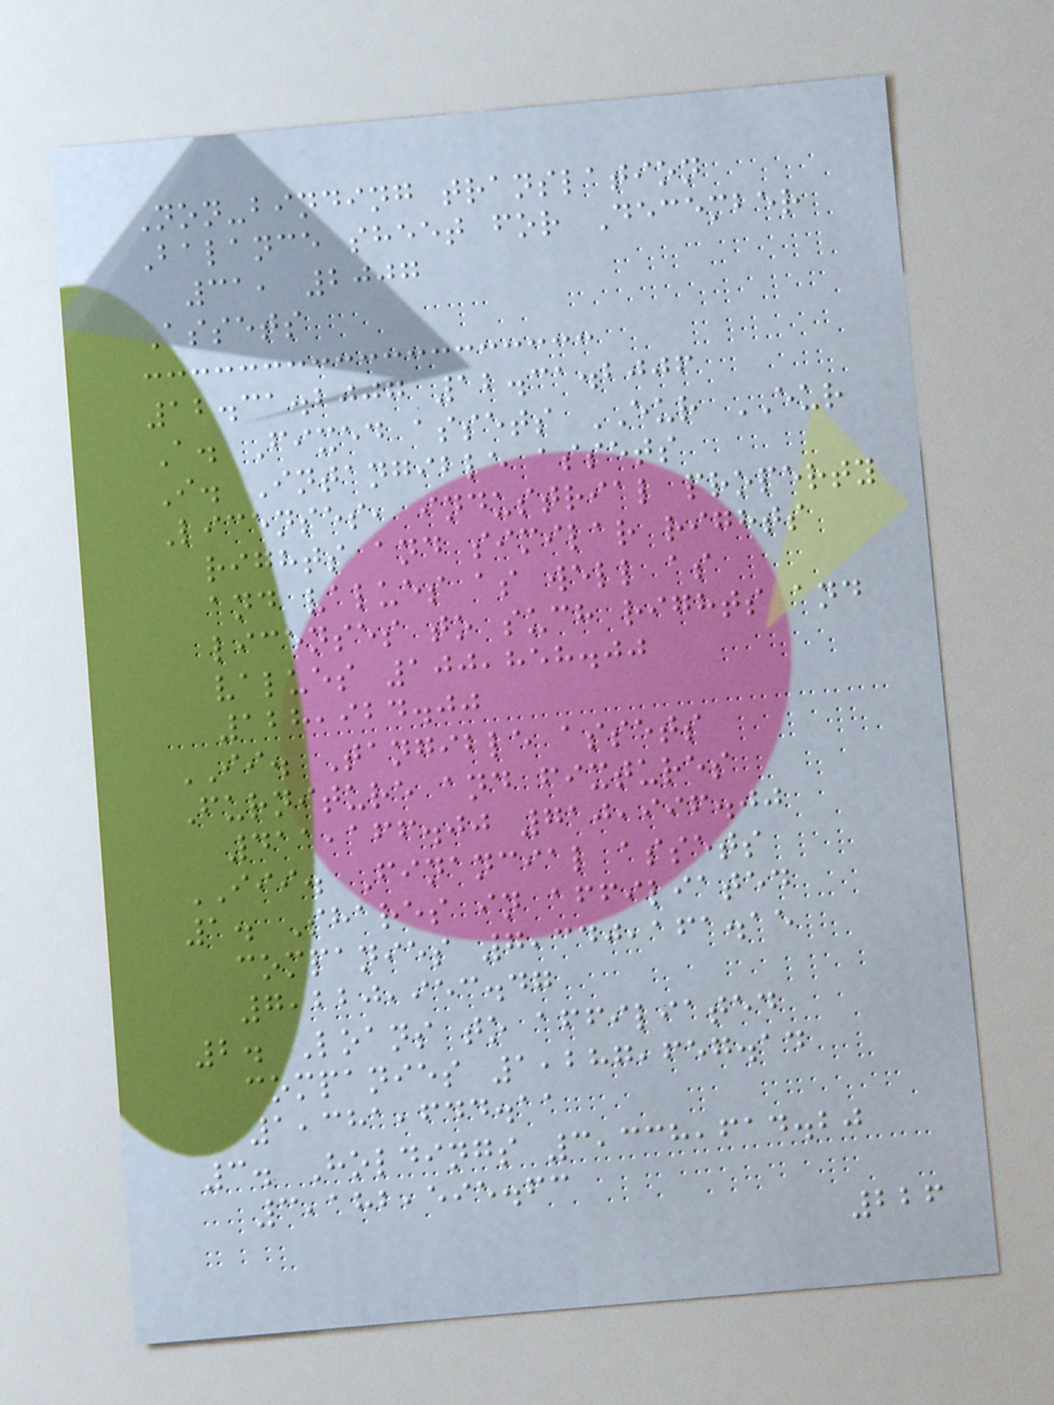Non-binding translation
Balance sheet for December
31, 2007
Assets
12.31.2007 12.31.2006
A. Fixed assets EUR EUR
I. Intangible assets
Licenses, industrial property
rights and similar rights
and values as well as
licenses to such rights and
values 100,858.00
128,924.00
II. Tangible assets
Furniture and fixtures
411,166.00 710,996.00
III. Financial assets
1. Shares in affiliated
companies 7,340,161.15
7,220,953.47
2. Loans to affiliated
companies 1,287,657.14
1,381,644.11
3. Holdings 3,338,614.20
3,182,595.63
226
